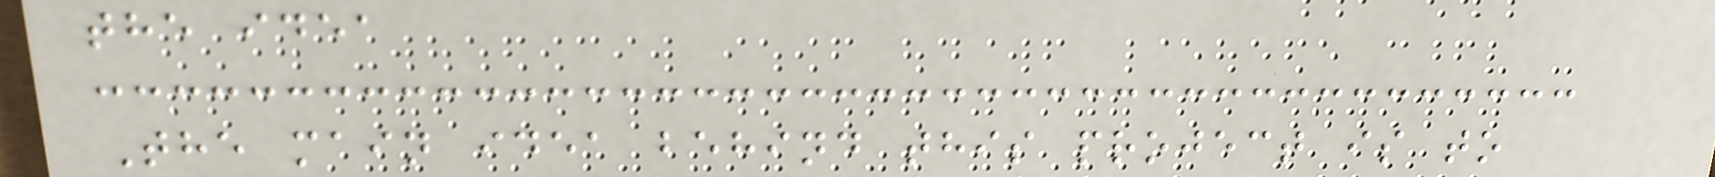the idea
The main idea behind this project is to
